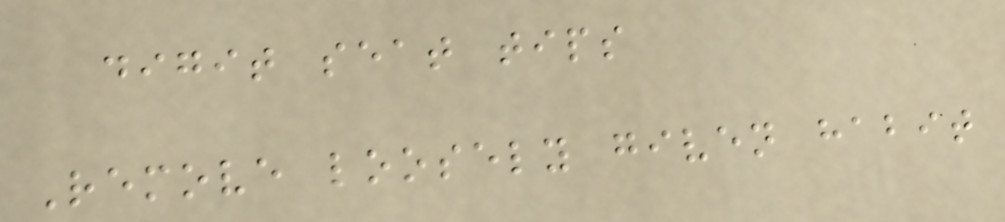digit seat tips
Remove loosely given habit
